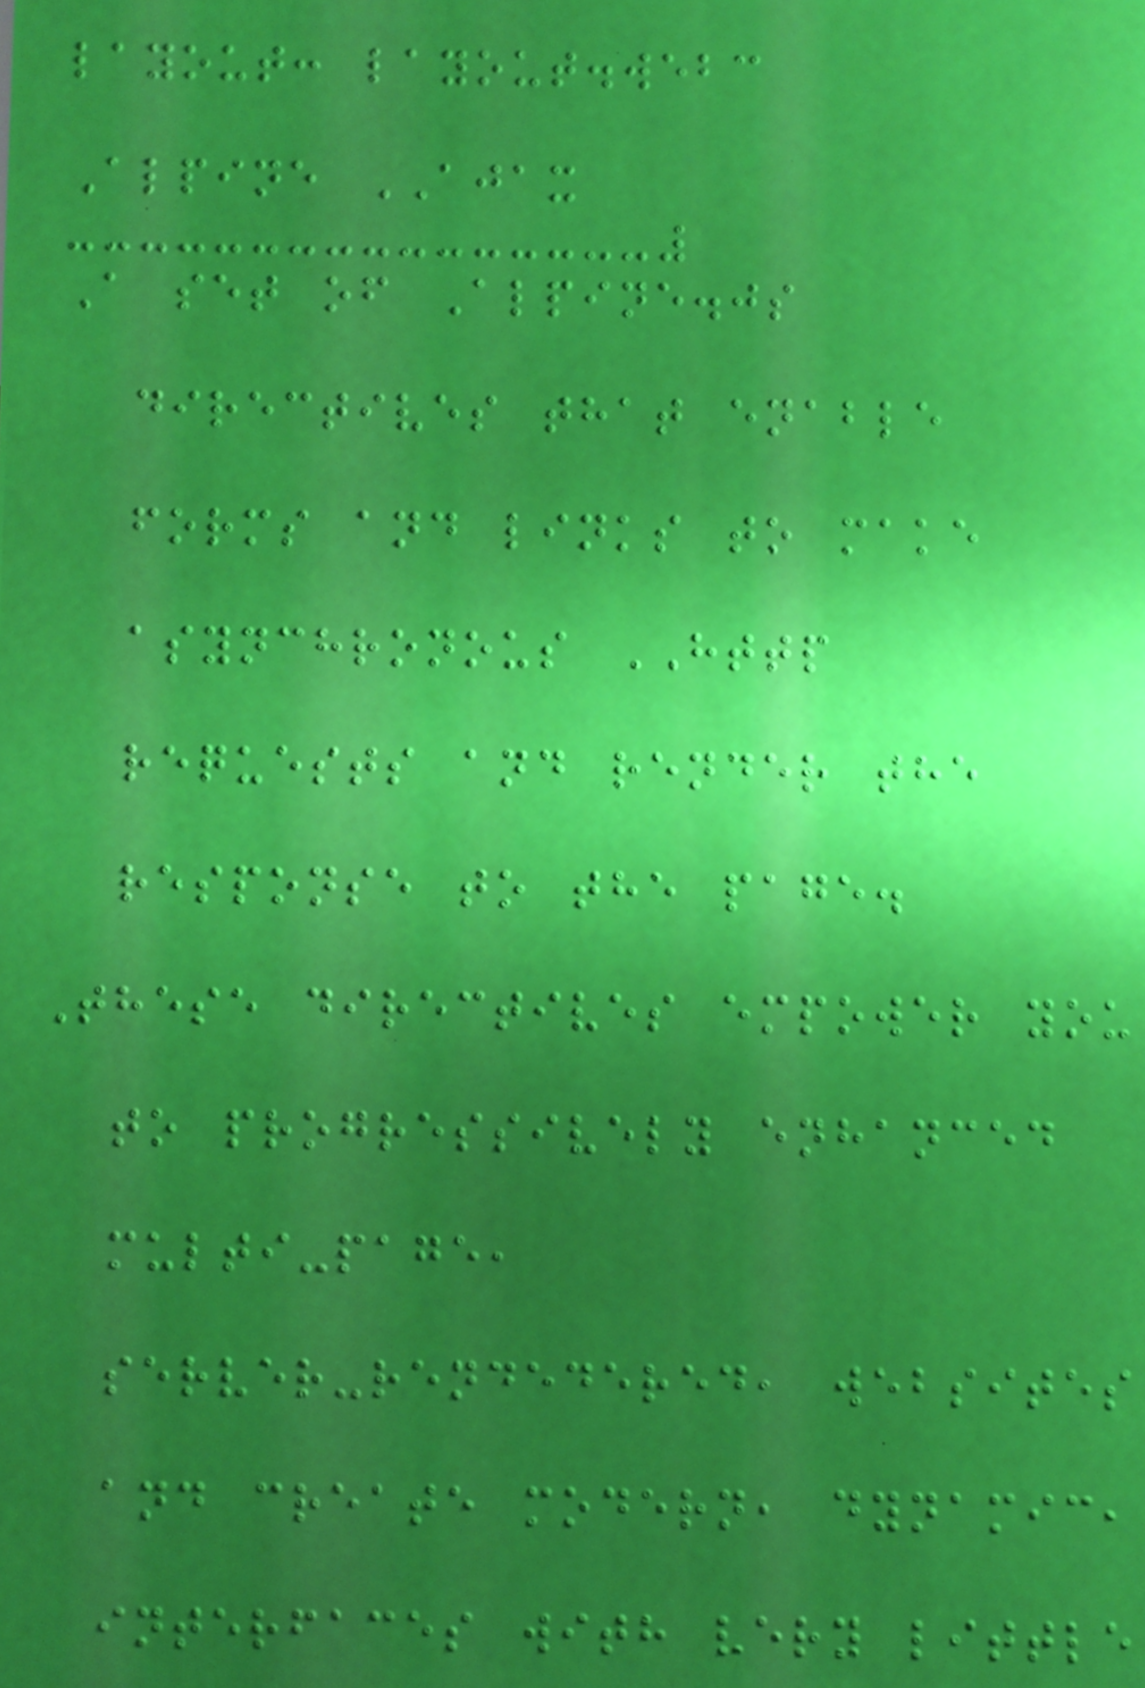layout: layout.webc
Alpine AJAX
A set of Alpine.js
directives that enable
forms and links to make
asynchronous HTTP
requests and render the
response to the page.
These directives empower you
to progressively enhanced
multi-page,
server-rendedered, websites
and create modern, dynamic,
interfaces with very little
